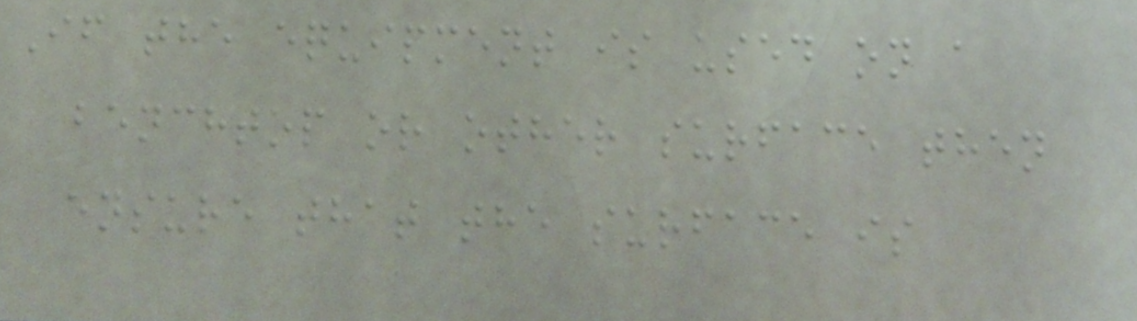If the equipment is used on a
benchtop or other surface then
ensure that the surface is
